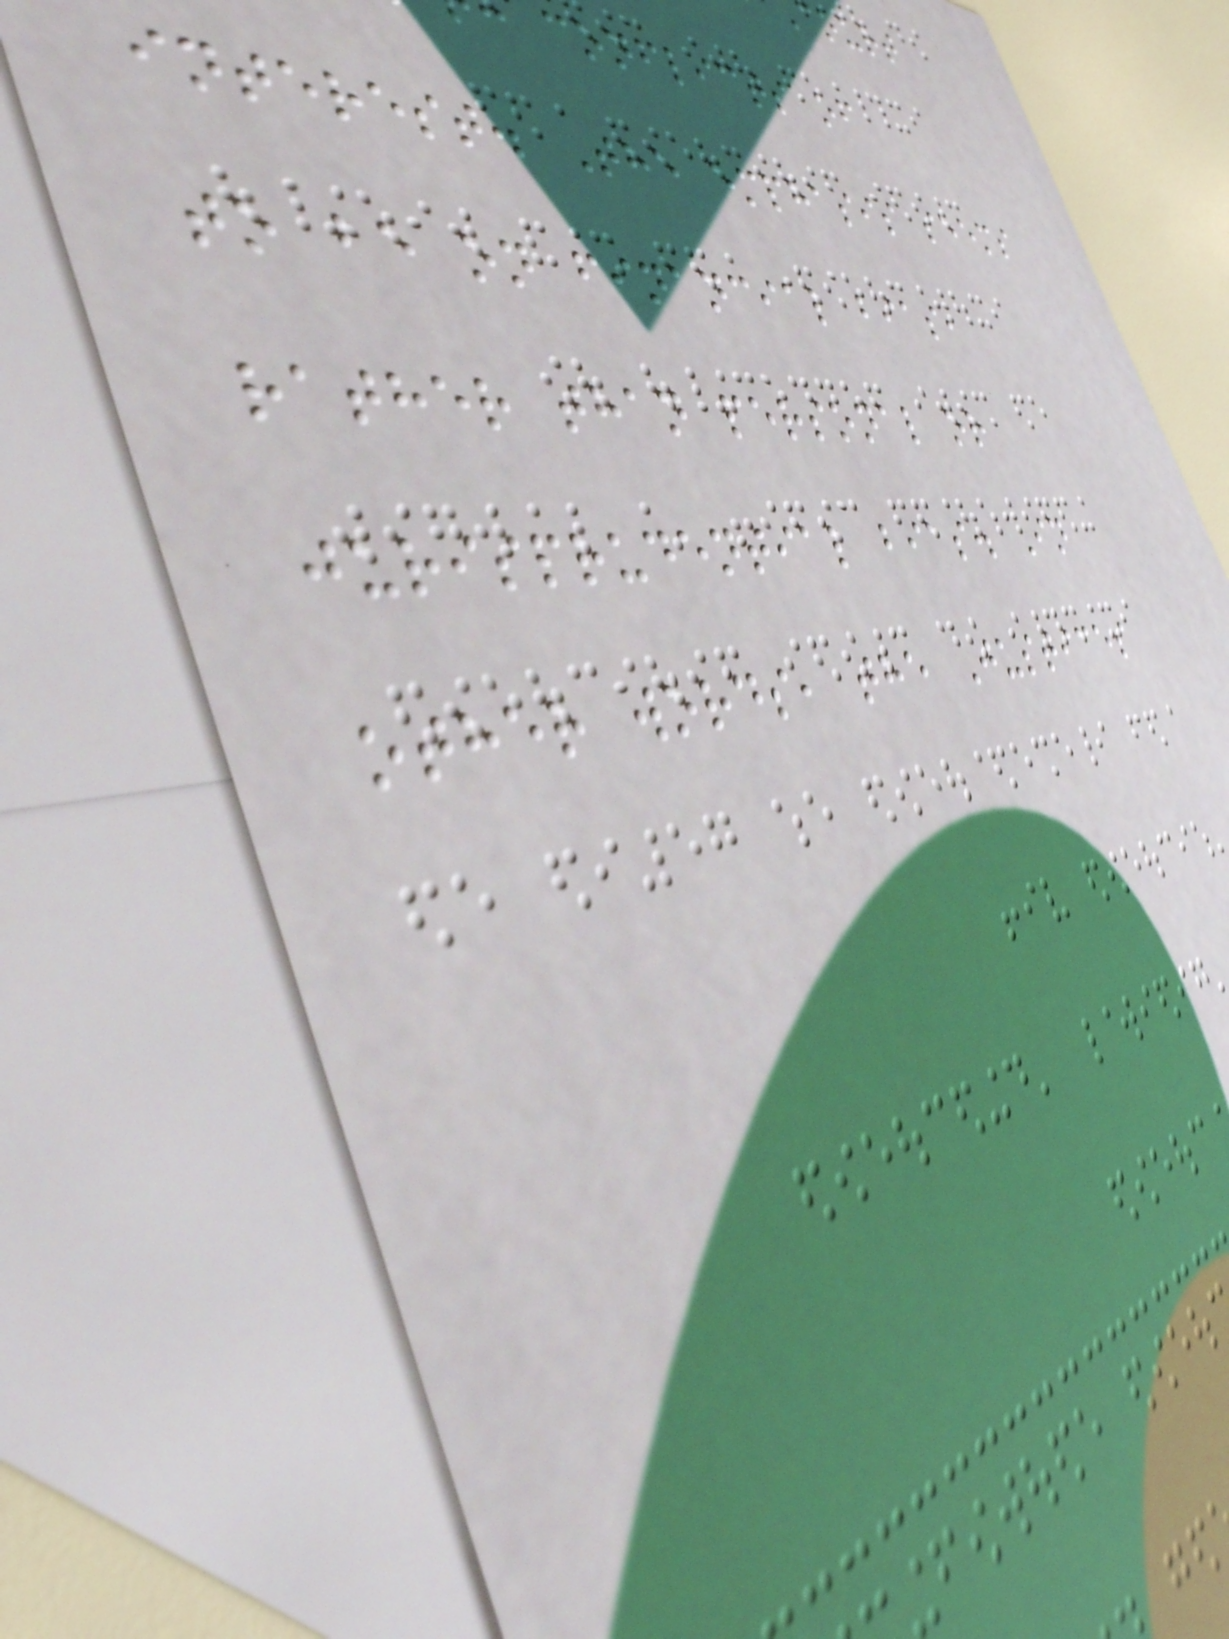conflicts of
interest. The emphasis seems
to be on financial bias,
rather than personal or
jurisprudential bias. In
other words, the Justices
